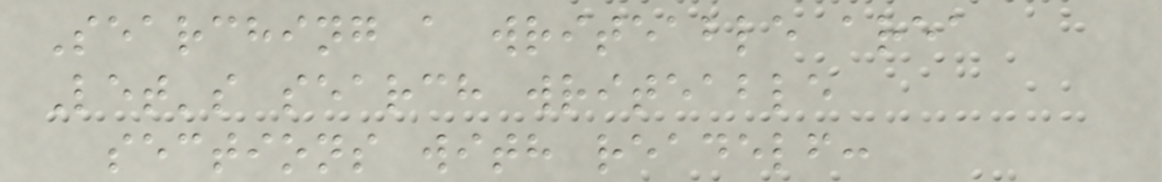Searching a writeable area
Let's search writeable
sections with readelf:
